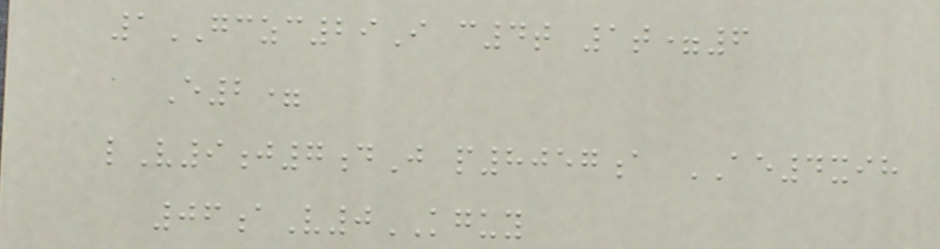1GCZC29I c4t 1t=6
E2=
lV9j7dJ p8057a AE4xih
06aV0KGUY
